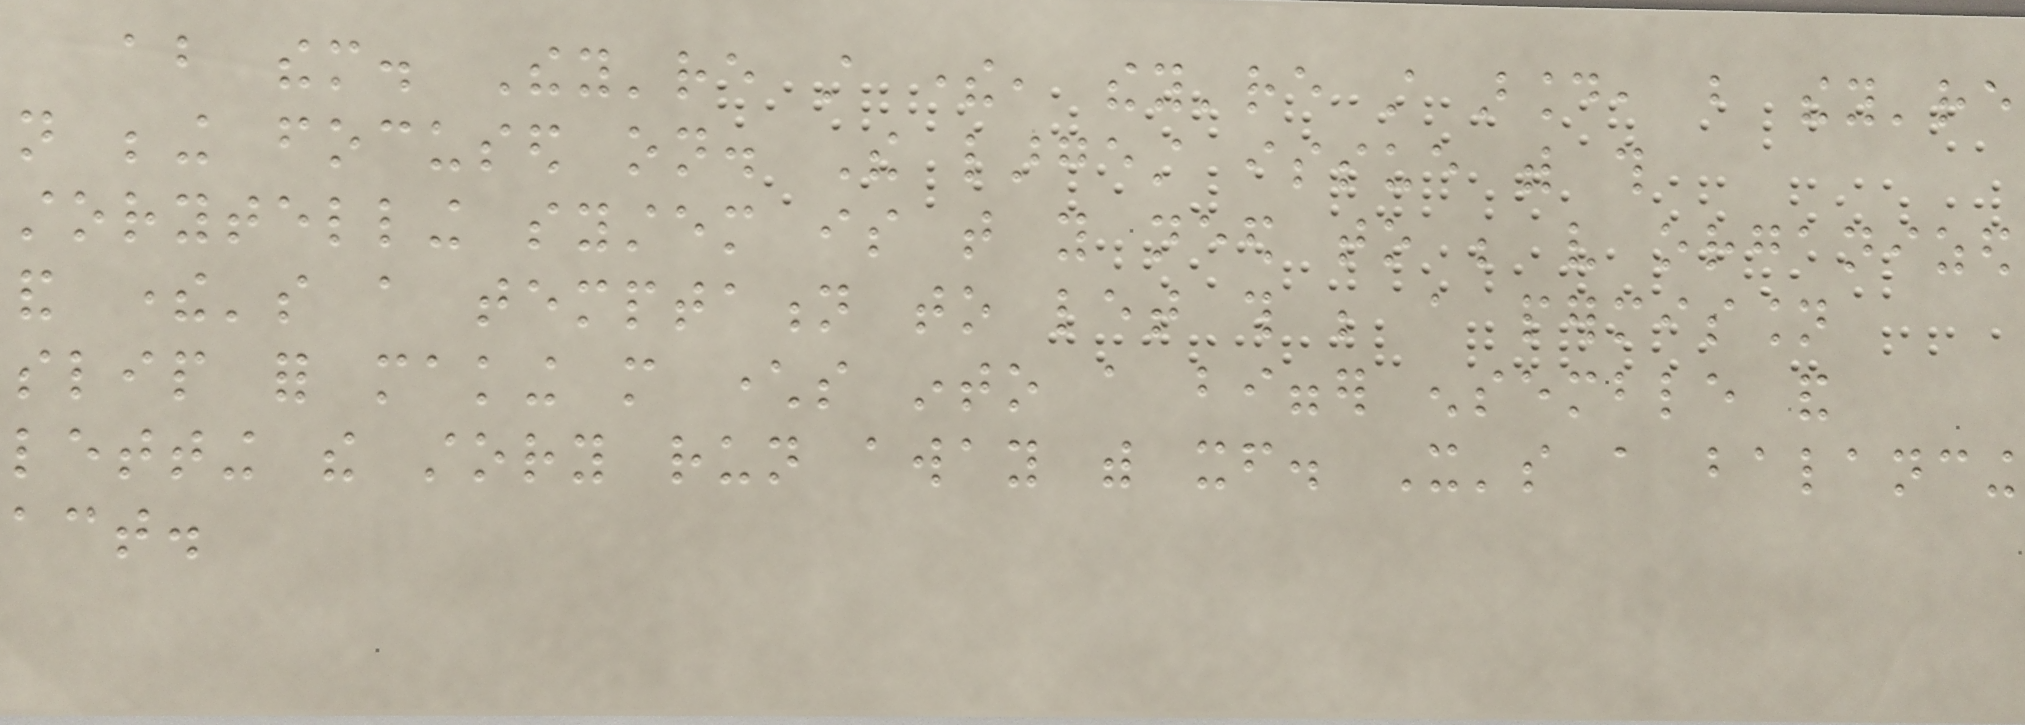about them. They're still there, they're still around, but they're
not being focused on. The largest issue with this
storytelling system is that you need to be very organized
and there's a temptation to let this be a permission
slip for making more characters into a bigger ensemble and
letting the story run away with itself. It's a balancing
act.
